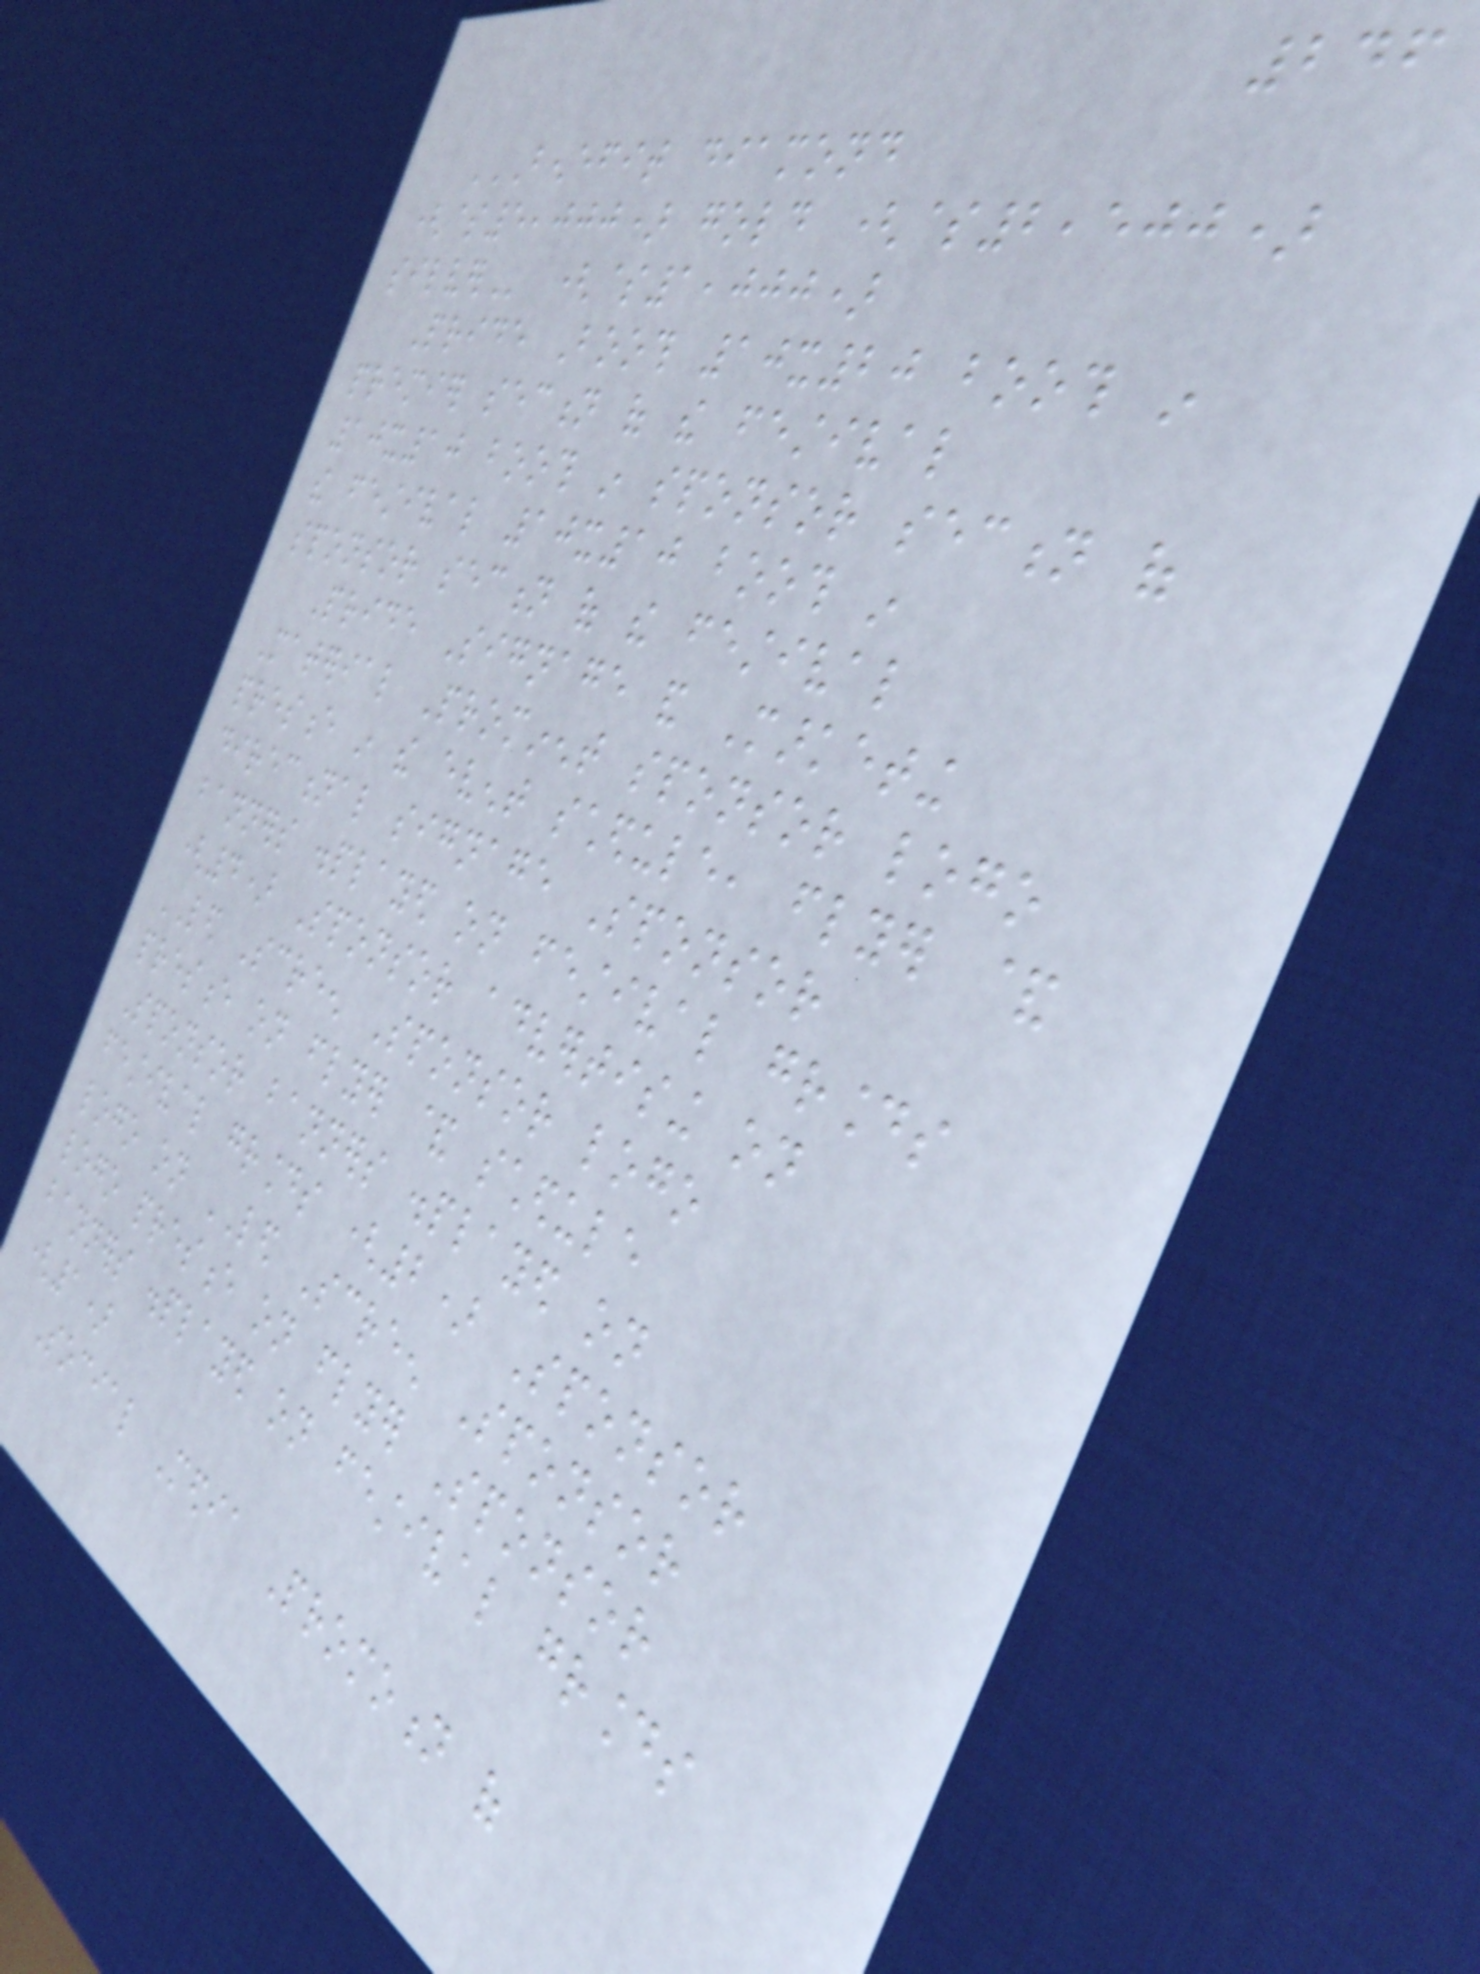246
BENEFIT DIAMOND
($5,000) GOLD ($2,500)
SILVER ($1,000)
Pride Booth 10x20 booth in
premier section of the festival
10x10 booth in sponsor section of
the festival 10x10 booth in
sponsor section of the festival
Pride Signage and Marketing
Material Prominent sponsor logo
presence in the event schedule, flyer &
directional signage Sponsor
banners displayed on festival grounds
(4) Sponsor advertising on
LED Screen Sponsor logo
presence on flyer & schedule
Sponsor banners displayed on
festival grounds (2) Sponsor
logo on LED Screen Sponsor
logo presence on flyer Sponsor
banners displayed on festival grounds
(1)
Social Media Promotion of
